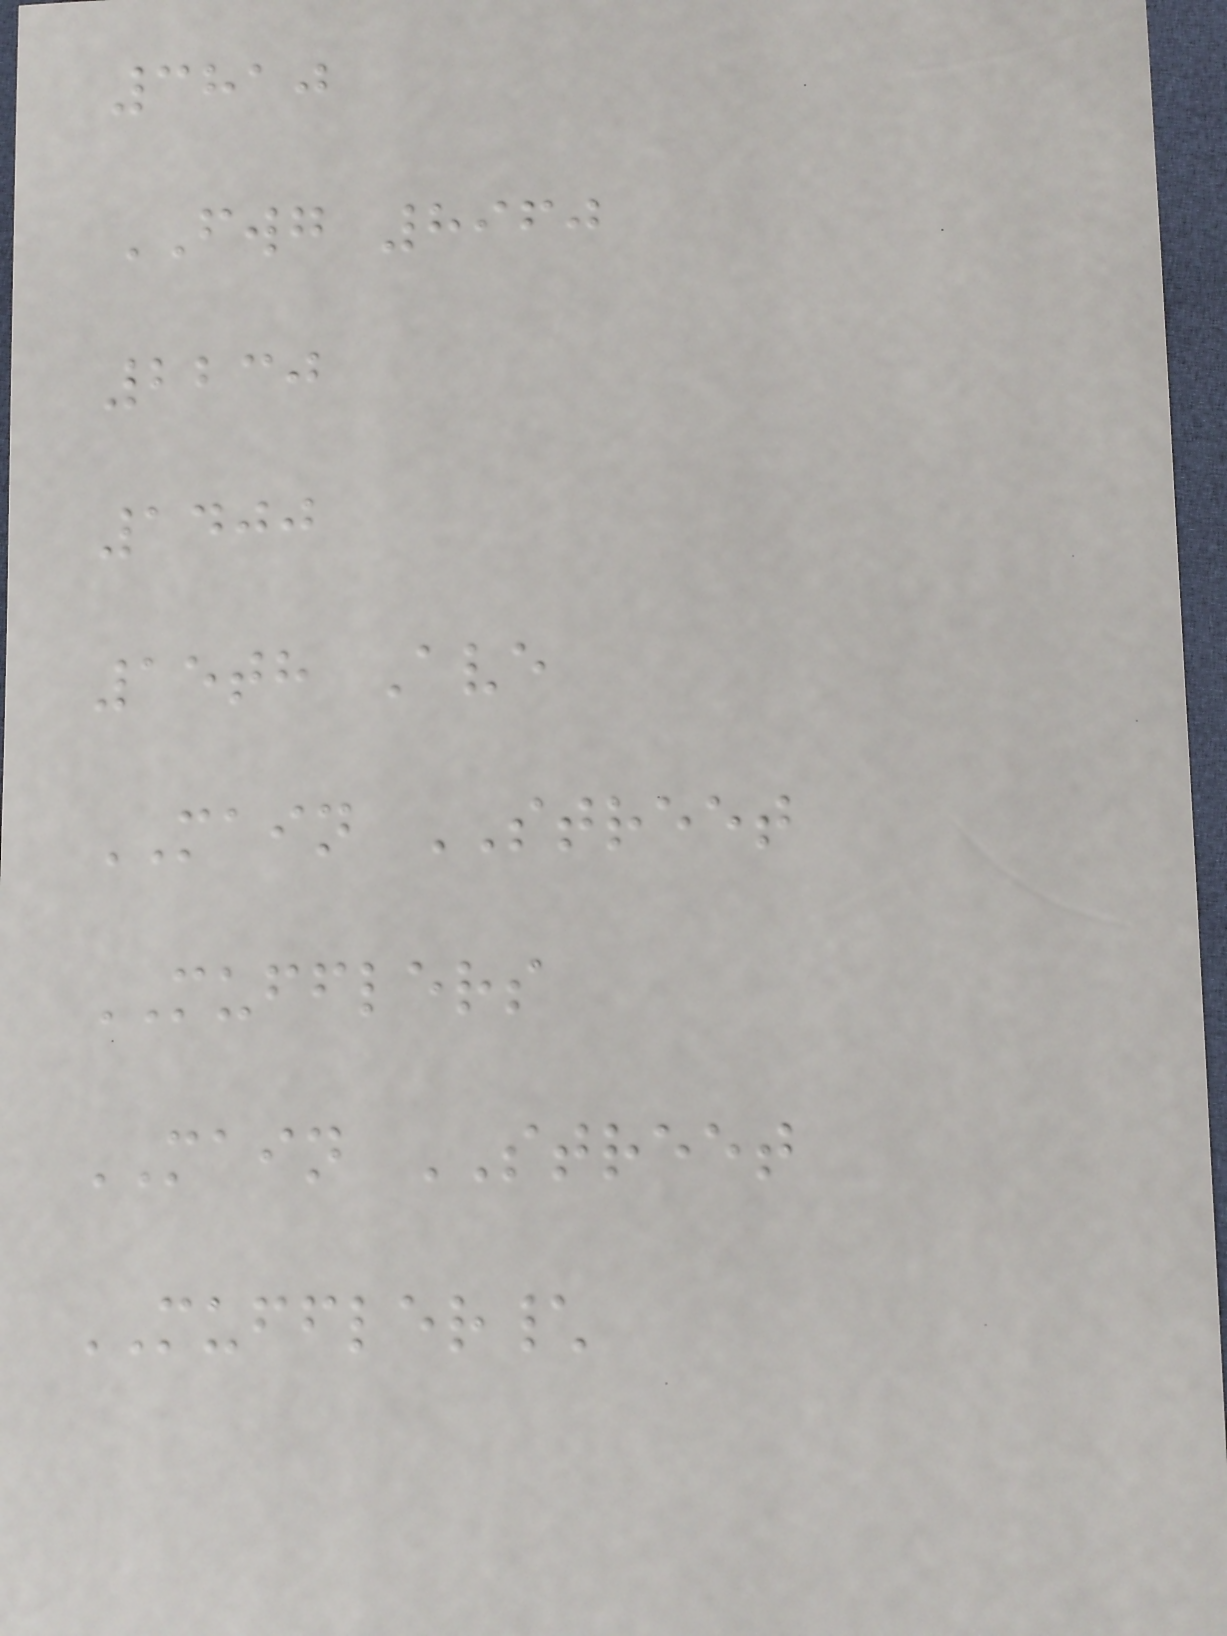3810
FWG 8960
2230
1400
15th Ave
MAIN STREET
MUFFLERS
MAIN STREET
MUFFLER\
